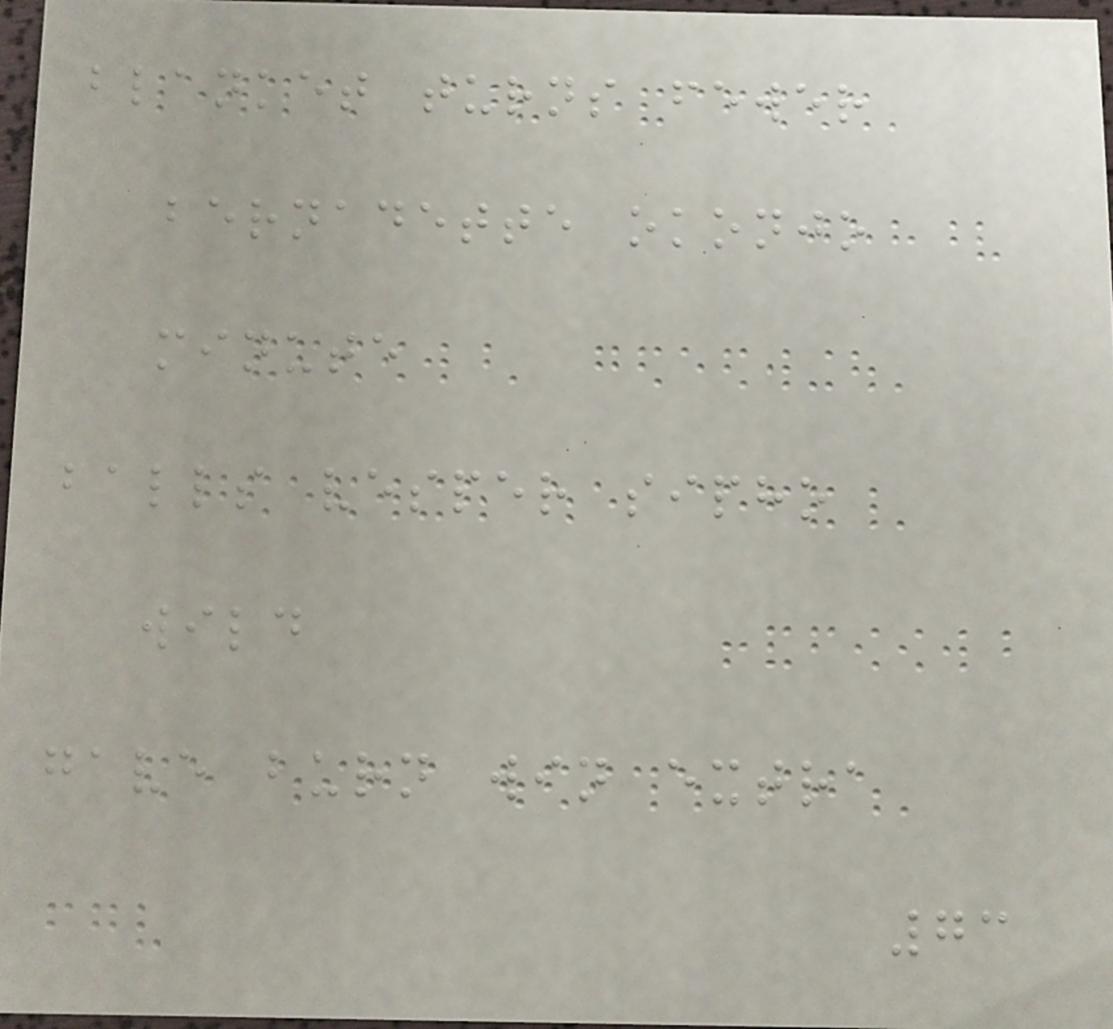blanket turns fewer
bernadette okonjo
minute
balls vesper sipho
wild
gave burn win extra
73
